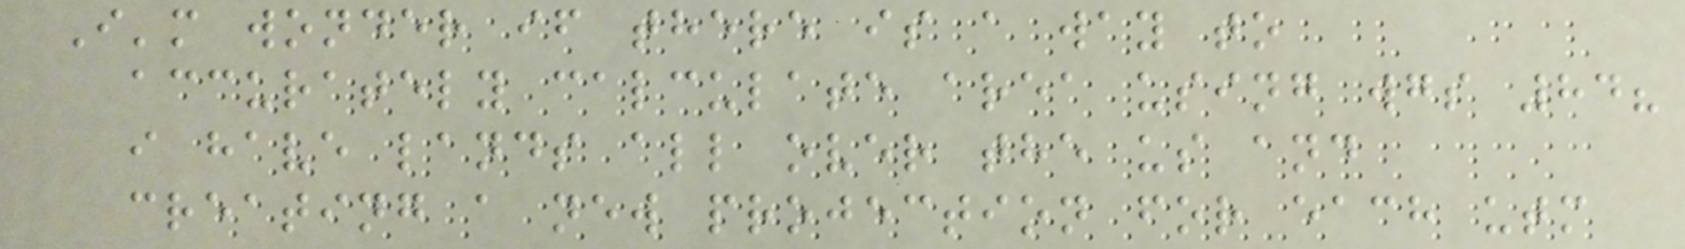I'm wonder if there is a way to
accurately calculate area using wgs 84?
i have lands all over the us and
creating a new projection for each utm
